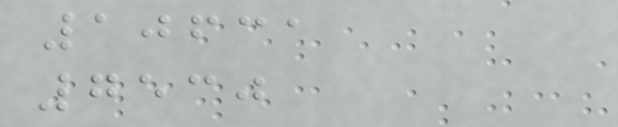10631
7530
